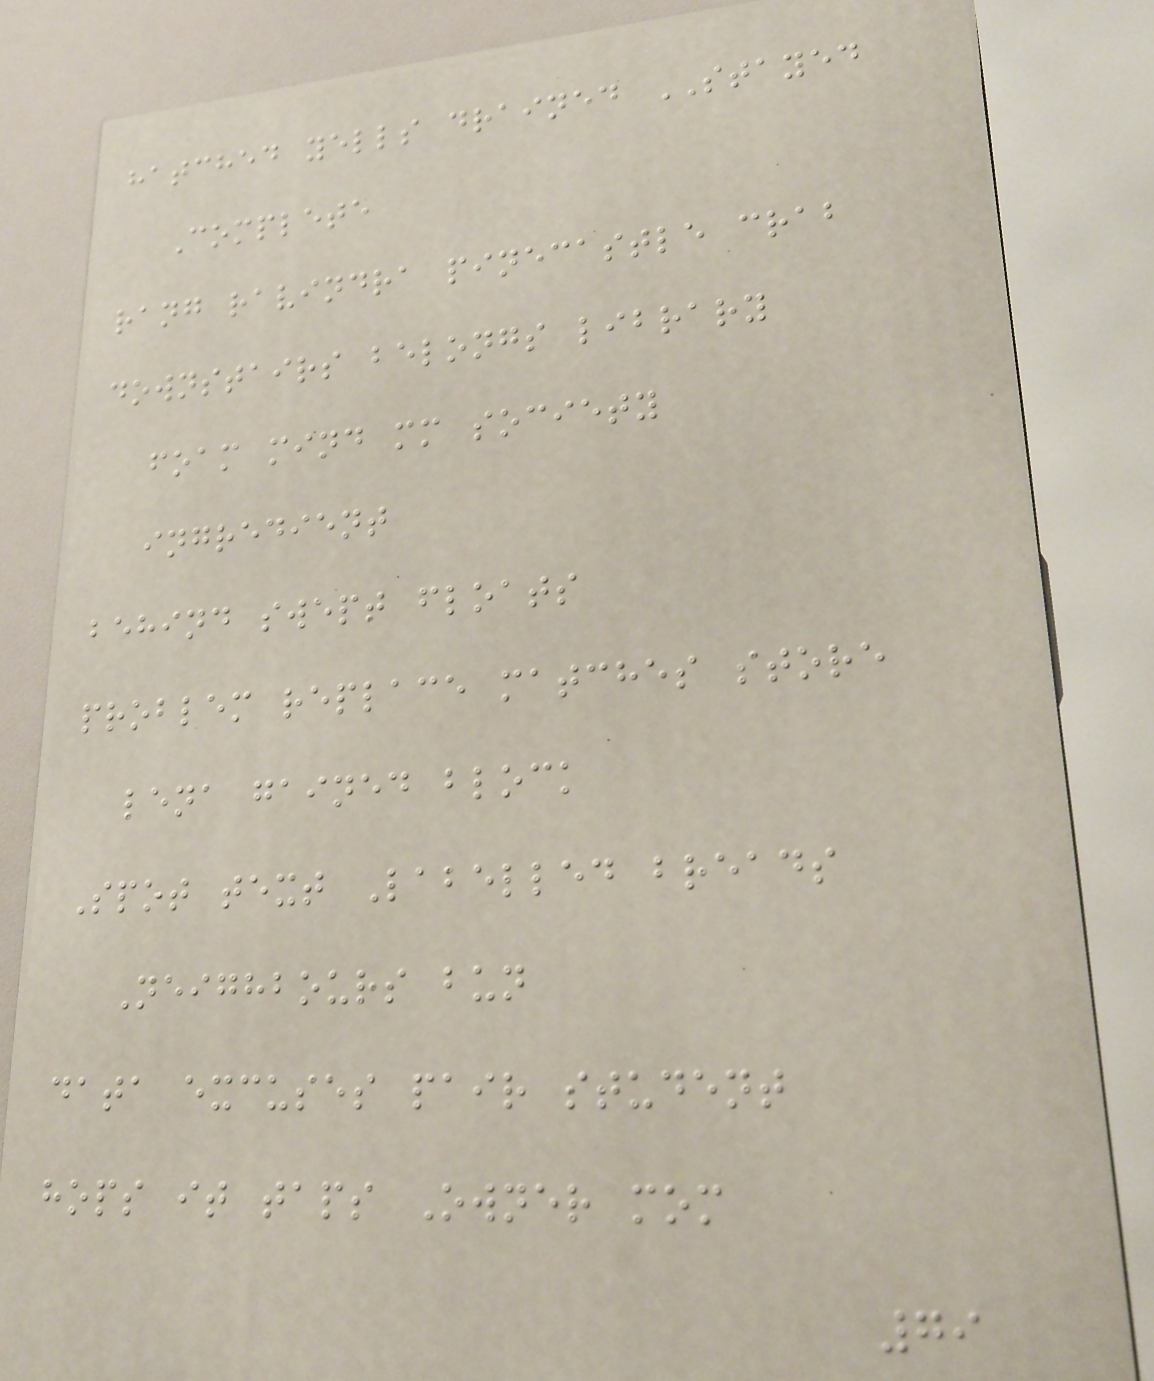hatched yells drained STAYED
Complete
rang ravindra pinecastle crab
downstairs belongs library
foam mind mm society
ingredient
behind swept floats
problem replace matches store
lena gained block
Spot text Labelled breads
Neighbours bun
data excuses pair student
hops it taps Owner mom
79
